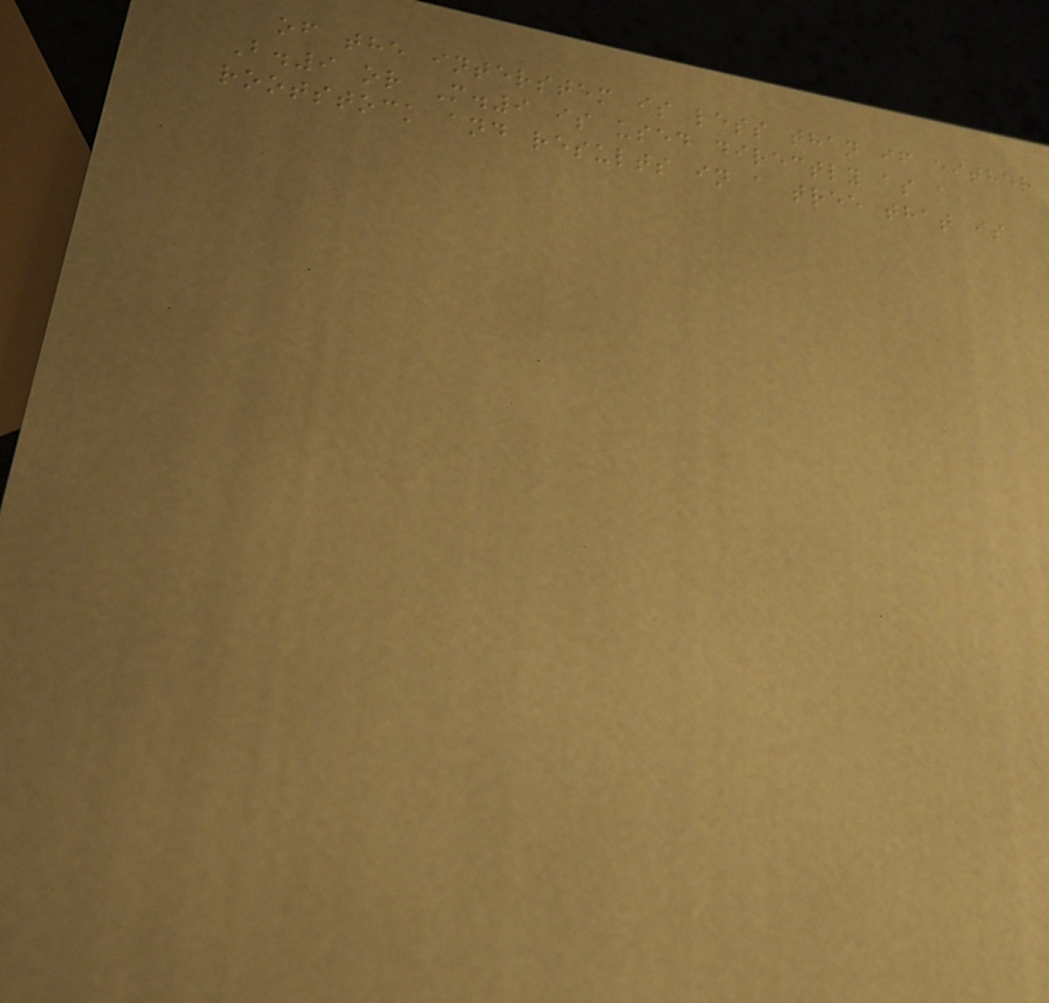of the interstem is less than if either
B.9 or M.9 is used directly as a
rootstock and results in a tree that is
